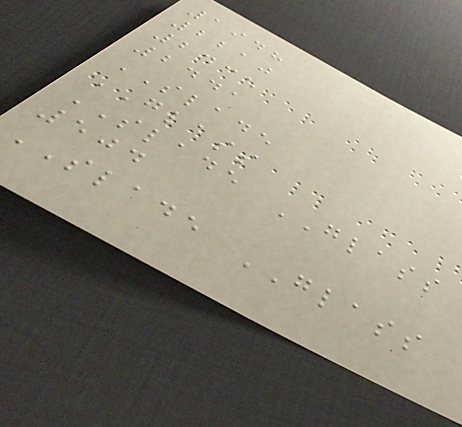1948
2210
2435
2441
SLADE
GLASS
SLADE GLASS
504
SLADE GLASS
